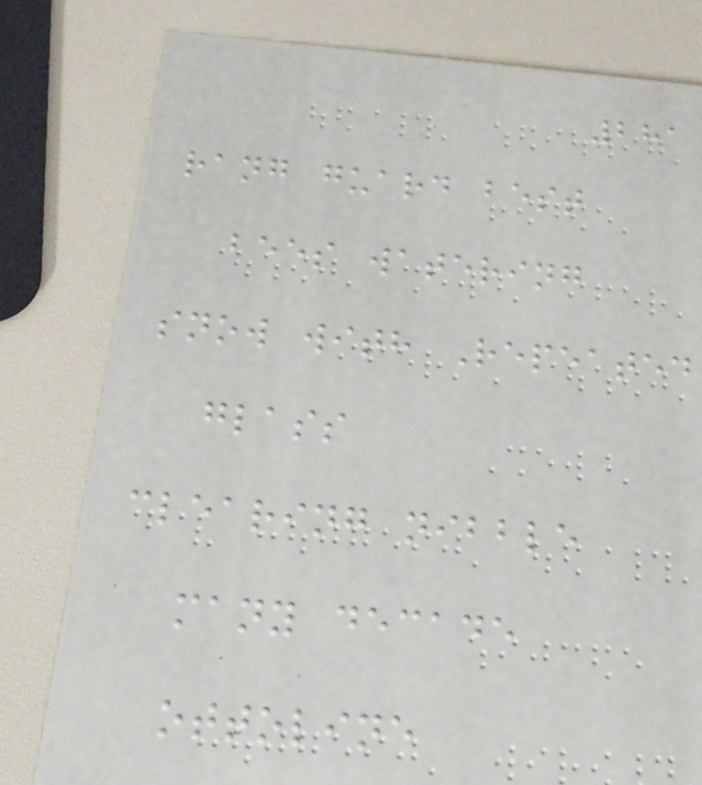281
rang guard best
bees watering
snow with Repeated
glass
clearing nibble
many decade
ottoline
